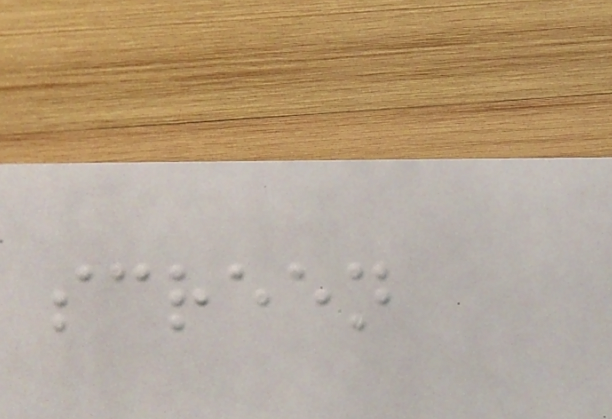screen
